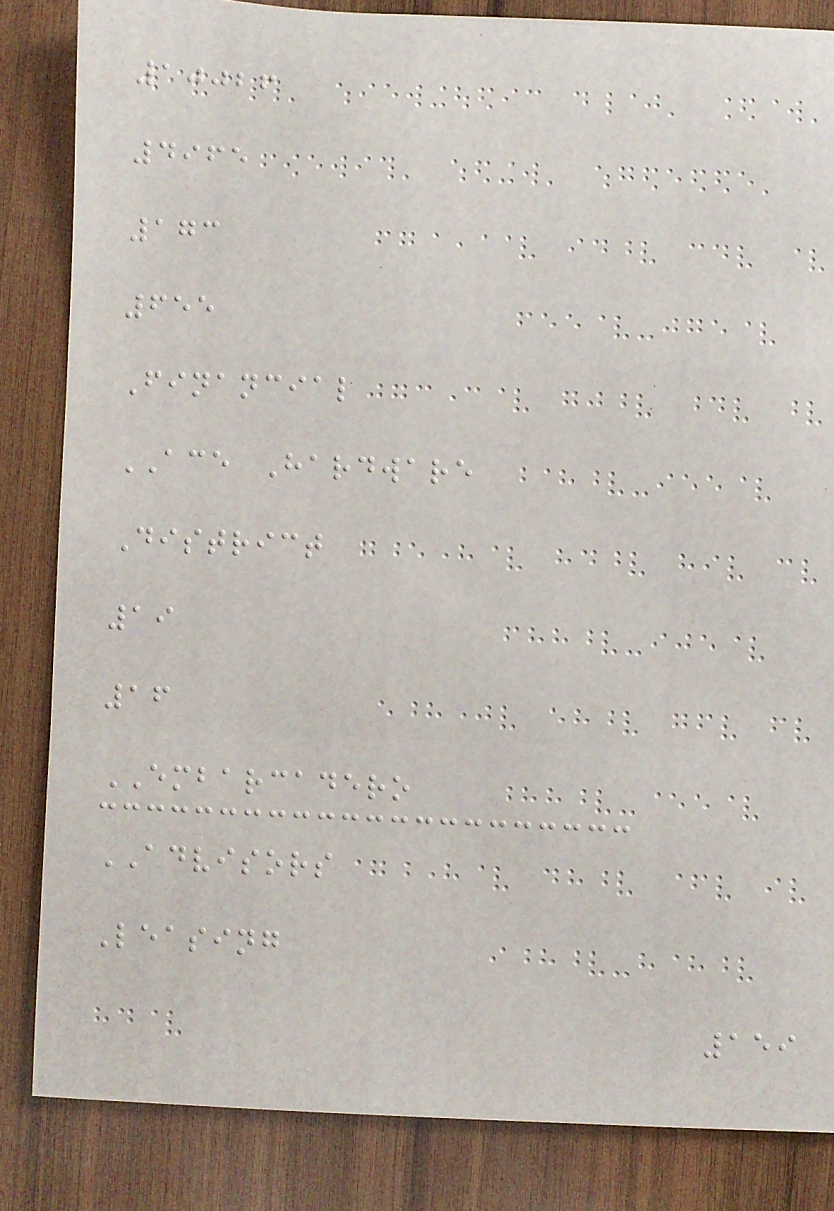10026
4965
173
655
Financial
ACE Hardware
District
19
16
EMBARCADERO
ADVISORS
Leasing
159
